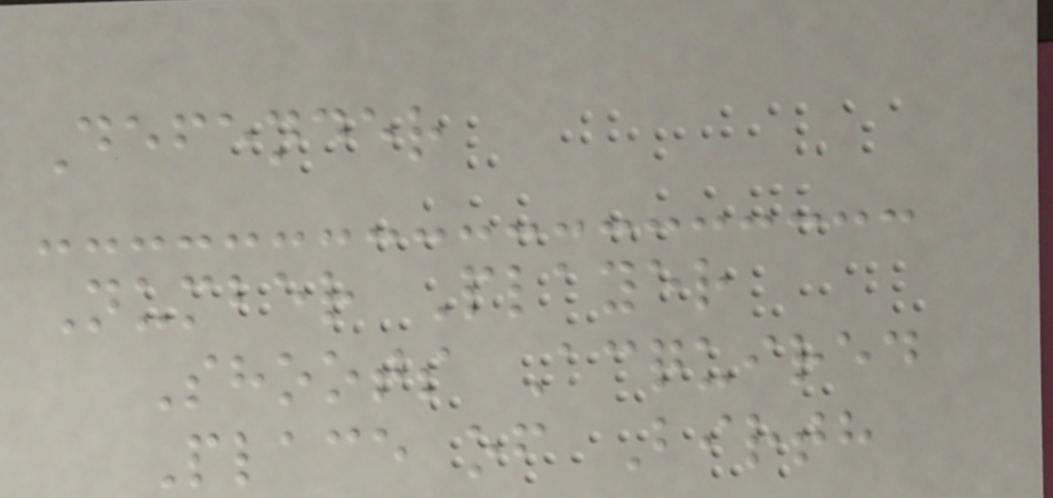Defender
Number Player
Shoots Acquired
Place of Birth
